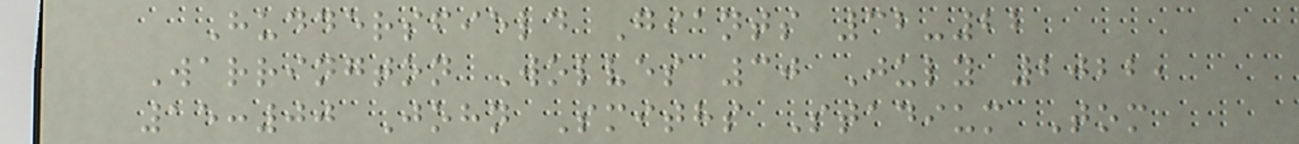Huddersfield Giants 32-22
Warrington Wolves 30 July 2022,
15:00 John Smiths Stadium Tom
